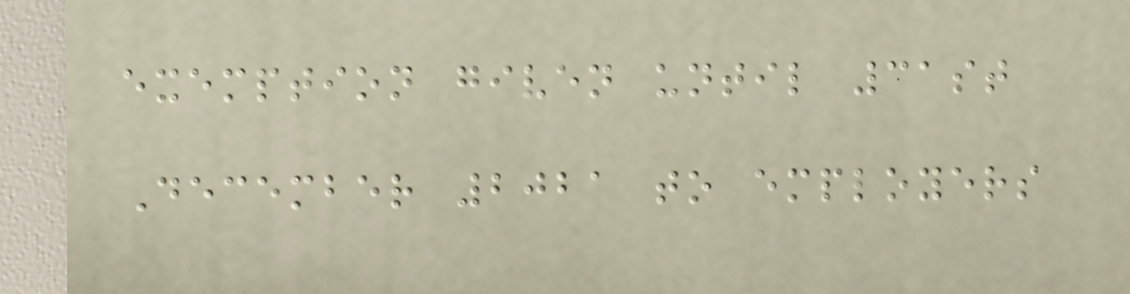exemption given until 31st
December 2021 to employers
